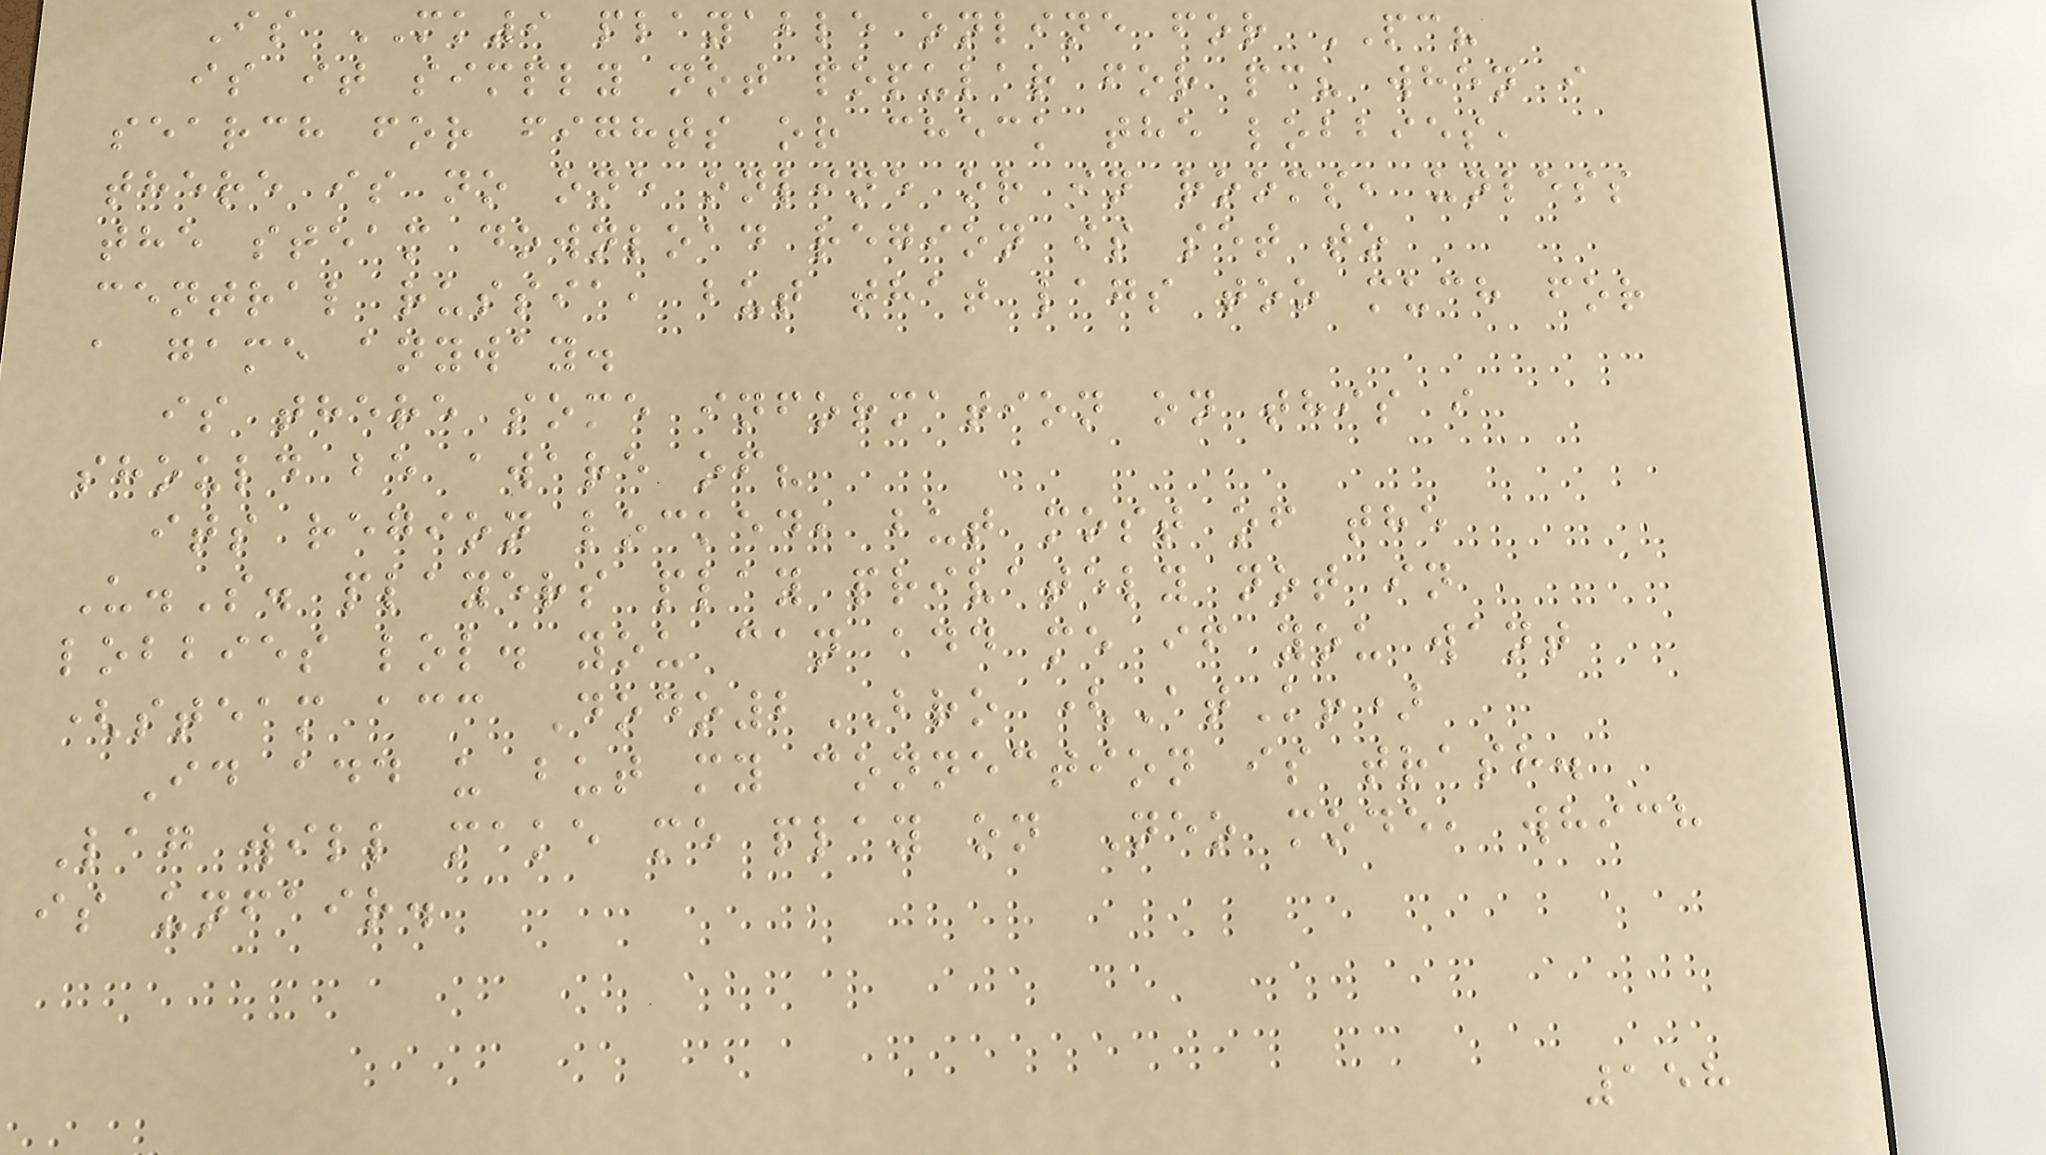Is MK9 playable online for PC?
is it simply not popular for pc? when i
search for fights or check the lobbies,
there is no one online or in rooms, unless
the steam download region is set to
central russia, but that lags too much for
a game anyway.
is there some information on this i
should be aware of?
its region locked, but most of the
U.S. players play privately not in
lobbies lol. you can add me if you want
(steam acc Dodo2BRO (AtK!)
Id add u but my connection is trash.
Lag will make me play on Neo mode, which
is unfair.
158
